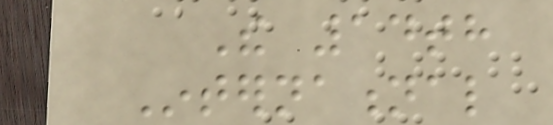The 14th
International
